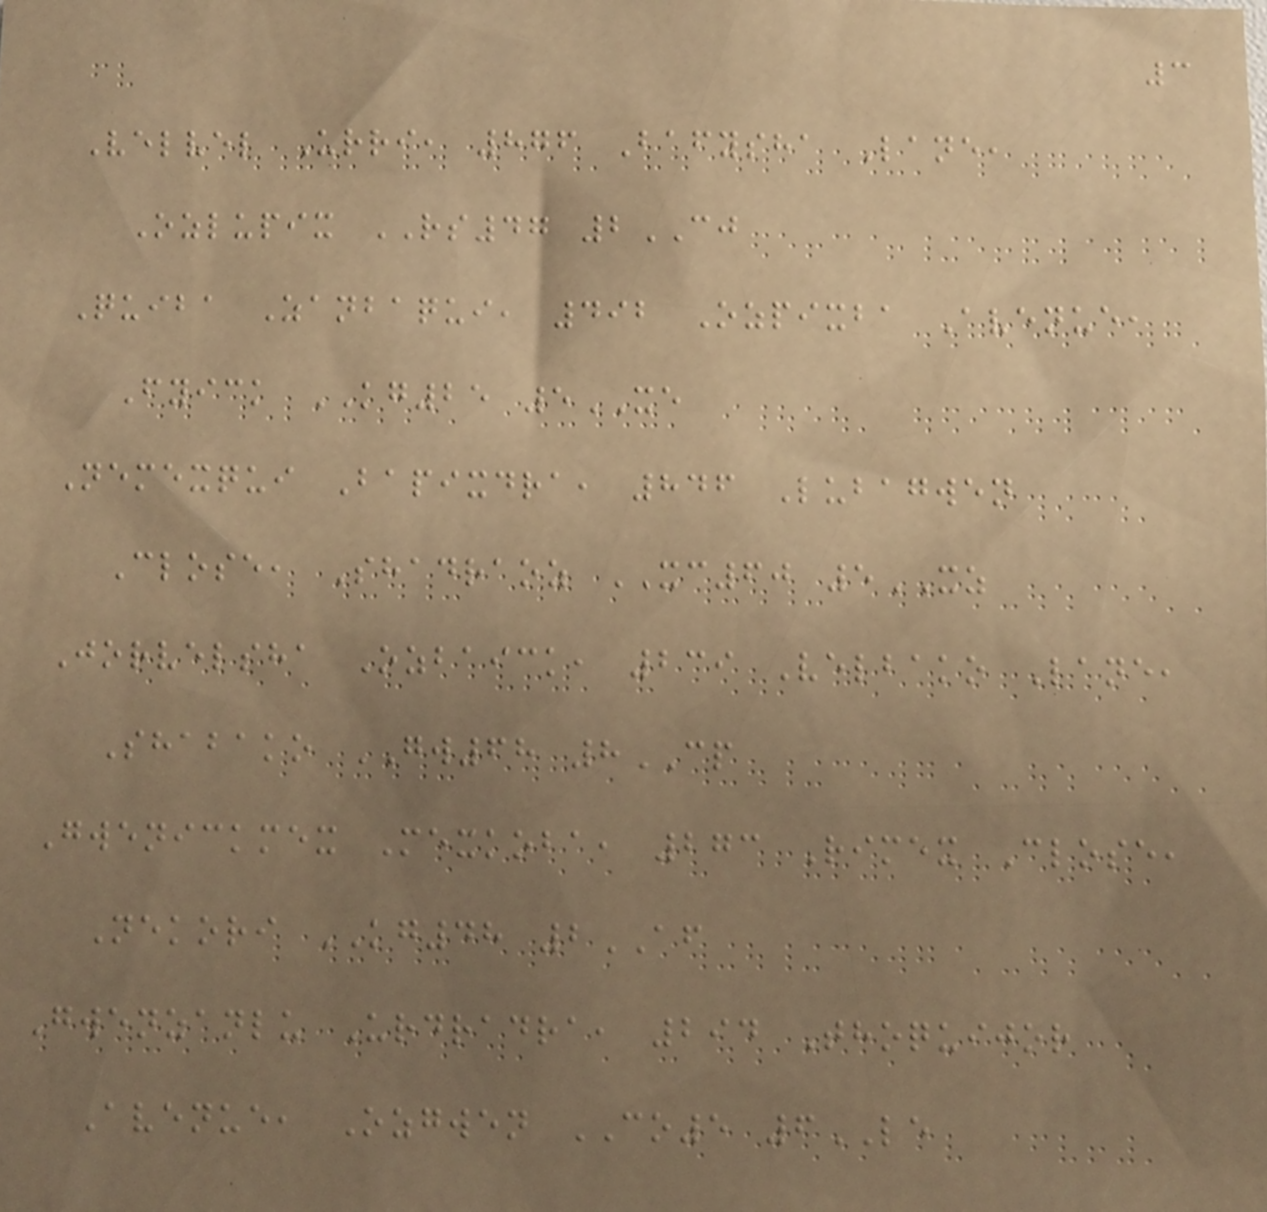3
Velvel Urri, 876 Bafysha Lane,
Ozlupix RS47 2CJ
Quiba Zanbaqui, 492 Ozpixba Avenue,
Fyick KG25 5XE
Nemexqui Bapixdra, 846 Lubagwen
Close, Shadraoz XC60 5XZ
Jorvelsha Ozbaick, 239 Velbako Lane,
Shabako GW68 8CP
Gwenickmex Mexkoba, 273 Rimex Close,
Nekori KG48 2AF
Gwenzanlu Urdradra, 294 Thoquijor
Avenue, Ozgwen CO5 6LE
